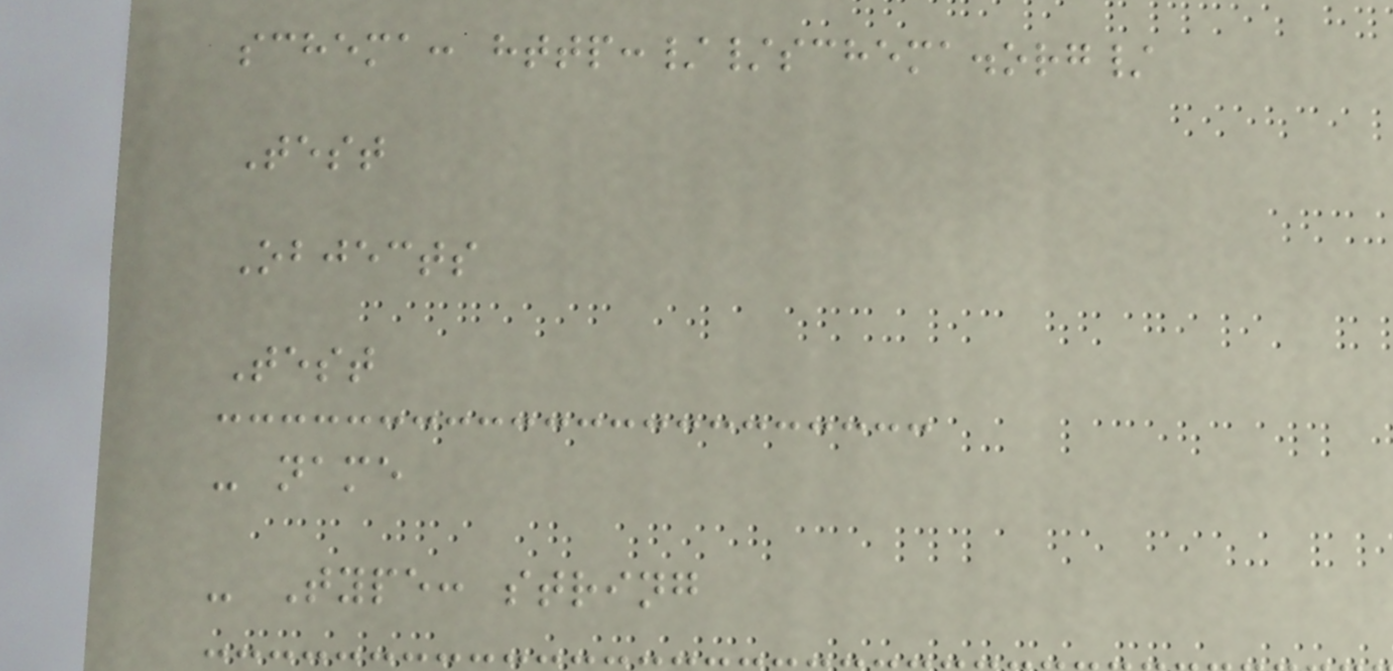schema: http://schema.org/
Test
Objects
Test
- name
- Type: string
